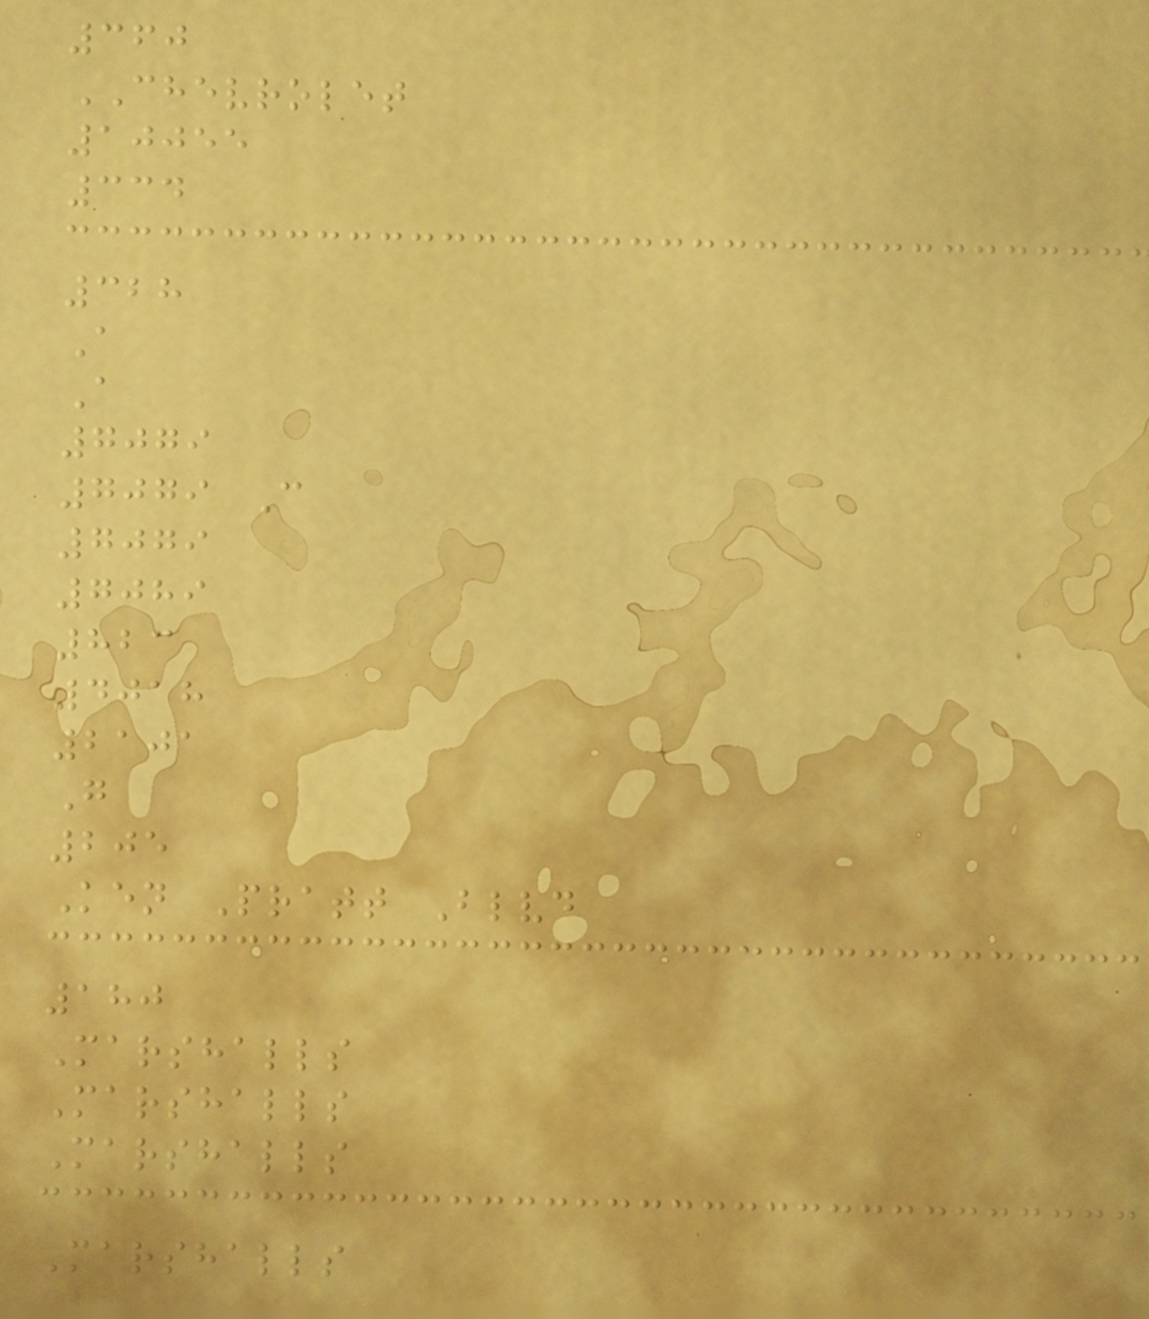360
CHEVROLET
10055
334
328
A
A
7079
7079 C
7079
7089
823
4018
2101
G
205
Ken Pratt Blvd
180
Marshalls
Marshalls
Marshalls
Marshalls
